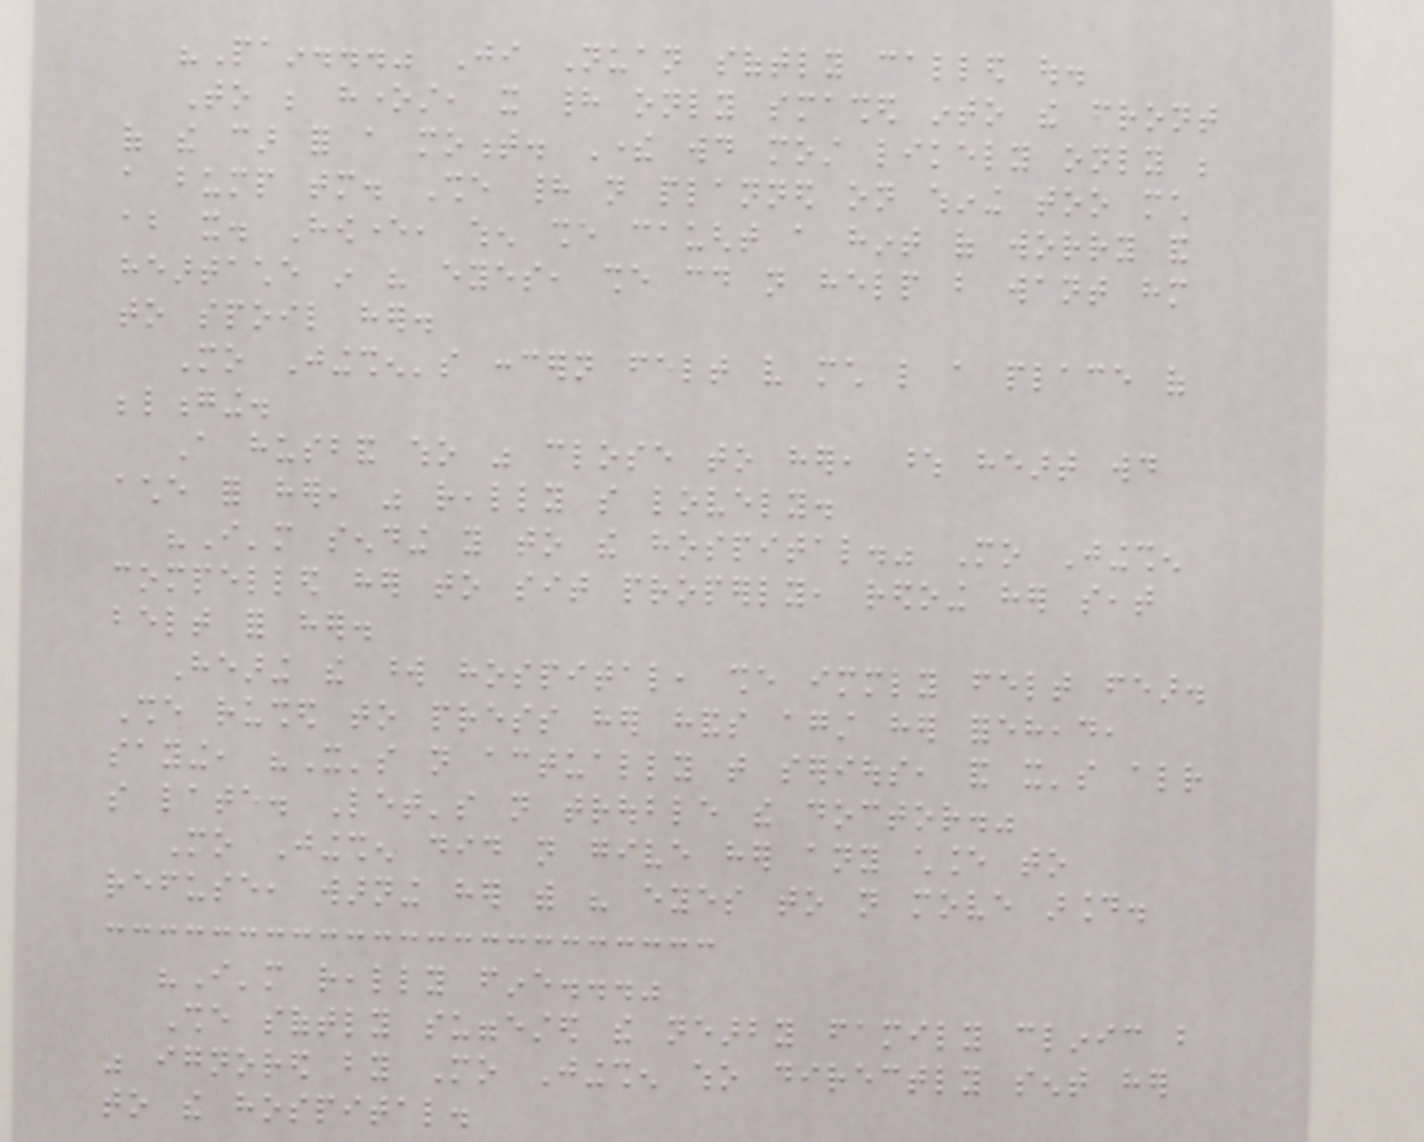"Pain..." Ji Nuan softly called out.
To be honest, it had only smashed into the front
of the car for a moment. There would most likely only be
a bump tomorrow. She had not planned on whining too much
about it. However, when she caught a hint of worry and
heartache in his eyes, she could not help but want him
to spoil her.
Mo Jingshen's concern felt very much like a place of
belonging.
A husband who was close to her, whose heart would
ache for her, was really so lovely.
"I'm sending you to the hospital." Mo Jingshen
compelled her to sit properly, redoing her seat
belt for her.
Hearing the word hospital, she immediately felt fear.
She rushed to press her hands against her forehead,
saying, "It's not actually that serious, and it's already
so late. Let's not trouble the doctor."
Mo Jingshen did not give her any chance to
refuse, warning her with his eyes to not move around.
"I'm really fine..."
She softly suggested the nearby family clinic but
was ignored by Mo Jingshen who directly sent her
to the hospital.
